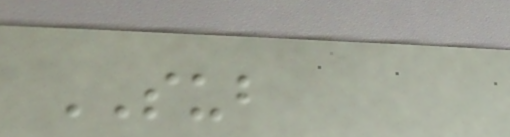SUB
